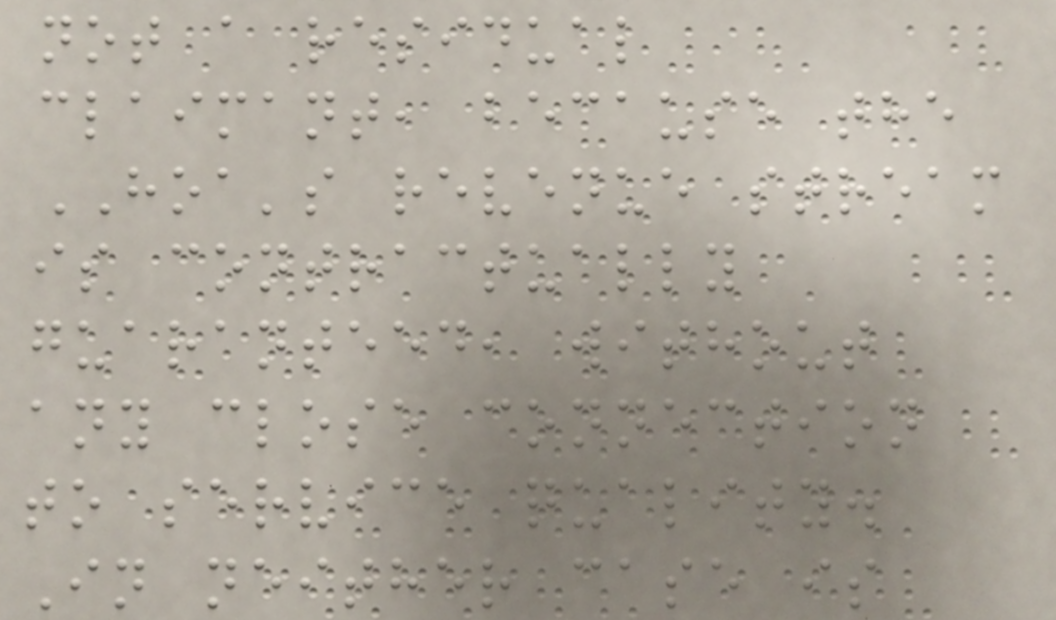not a residual
claimant, because the
HOA's revenue stream
is contractually
guaranteed, without
any close connection
to service quality.
In neither case is
